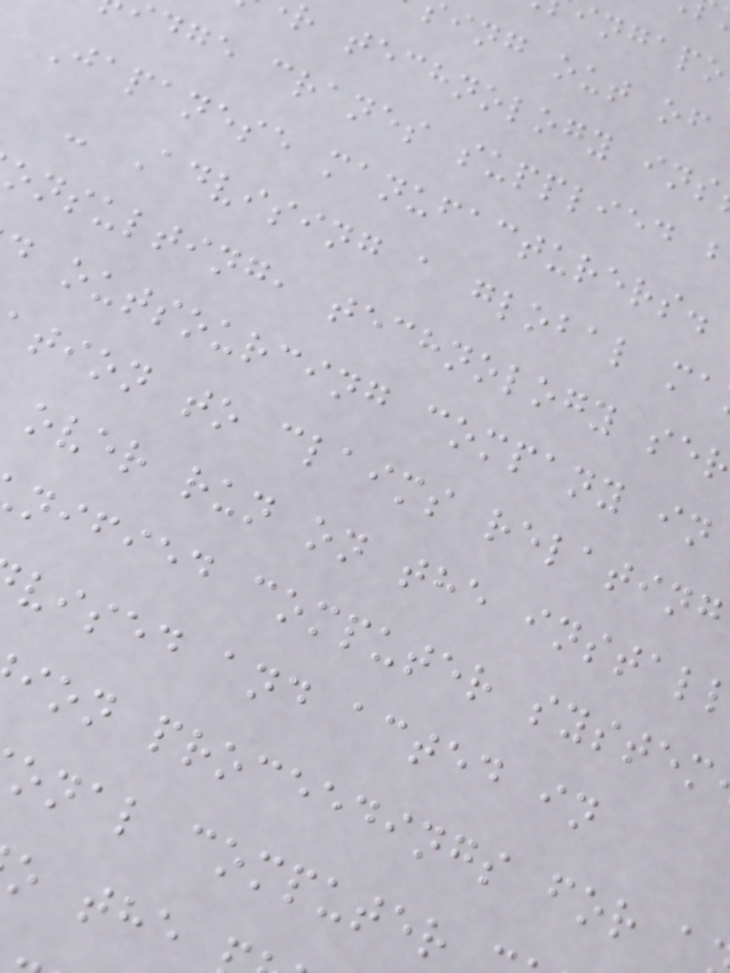ing out of
r technology ins
dge cranes supplied b
Japanese manufacturers.
- Advising a global ma
onsulting, technology se
outsourcing company in
tion to claims relating
over run on the instal
nified computer system
vised and acted in
ion proceedings for a
onal computer
